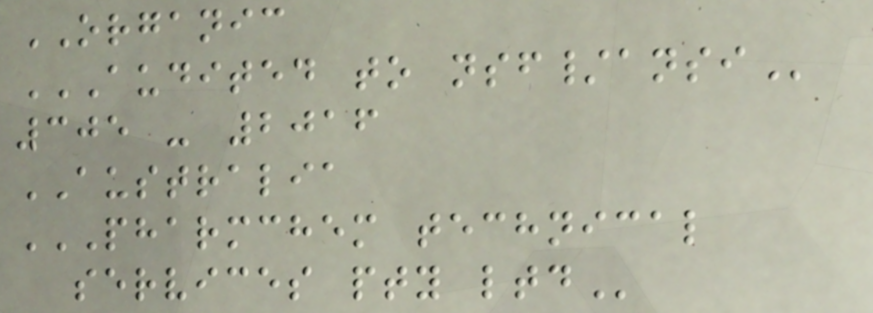ORGANIC
AUDITED TO NSF/ANSI
305 - 2016
AUSTRALIA
PHARMCHEM TECHNICAL
SERVICES PTY LTD
